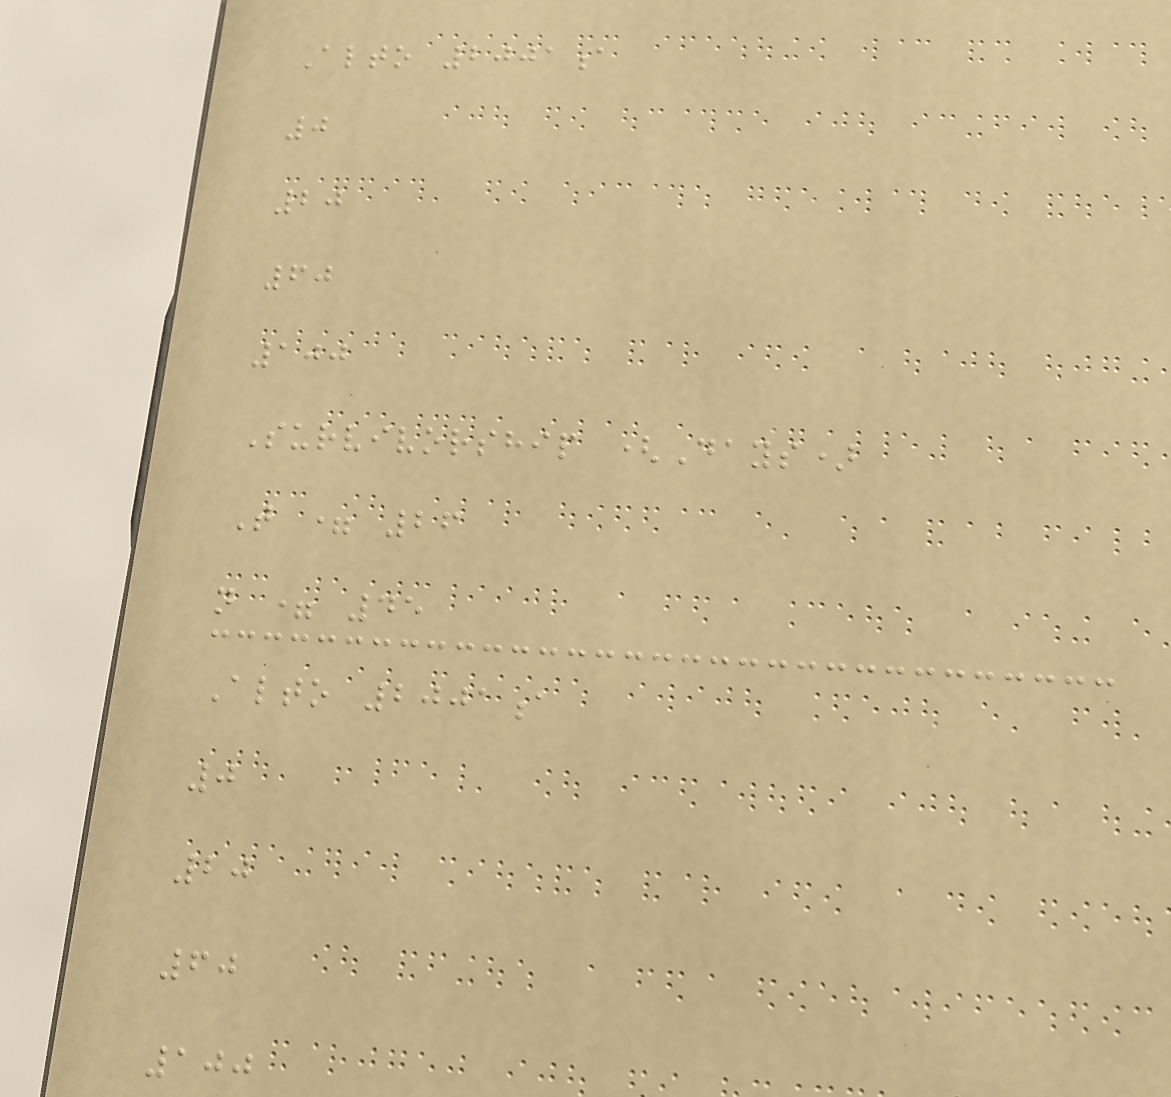Alto 2001a
0
20
60
100
Survivorship (Days)
T = 26
n = 45
Alto 2001a
0
20
60
100
